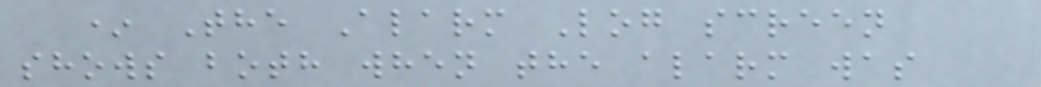* The Alarm Log screen
shows both when the alarm was
